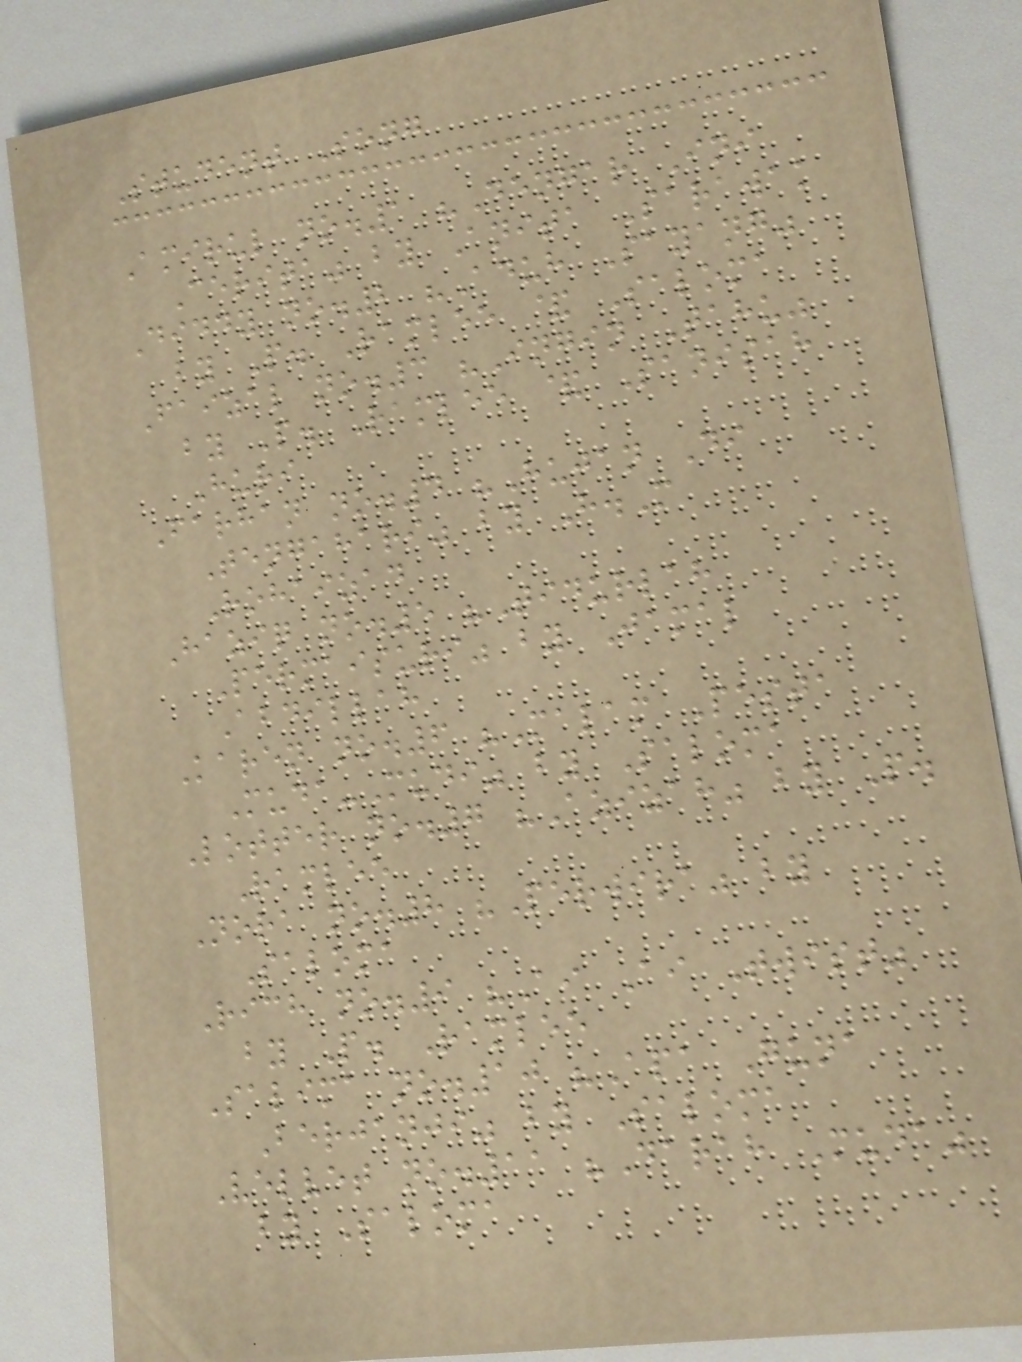Student Song
Amirul no.1 "Dengar Ini
Cerita" by Anita Sarawak
Diddy no.2 "Aduh Sayang"
by P. Ramlee & Saloma
Faizal no.3 "Ingin Tahu"
by P. Ramlee & Sanisah
Huri
Farhan no.4 "Hujan Di
Tengahari" by H.M
Rohaizad
Haziq no.5 "Tidurlah
Permaisuri" by Jamal
Abdillah
Karen no.6 "Malam Pesta
Muda-Mudi" by Saloma
Lotter no.7 "Azizah" by P.
Ramlee
Nora no.8 "Perwira" by
Saloma
Rich no.9 "Ai Ai Twist"
by P. Ramlee
Salima no.10 "Apa Guna
Berjanji" by Saloma
Velvet no.11 "Darah Muda"
by Saloma
